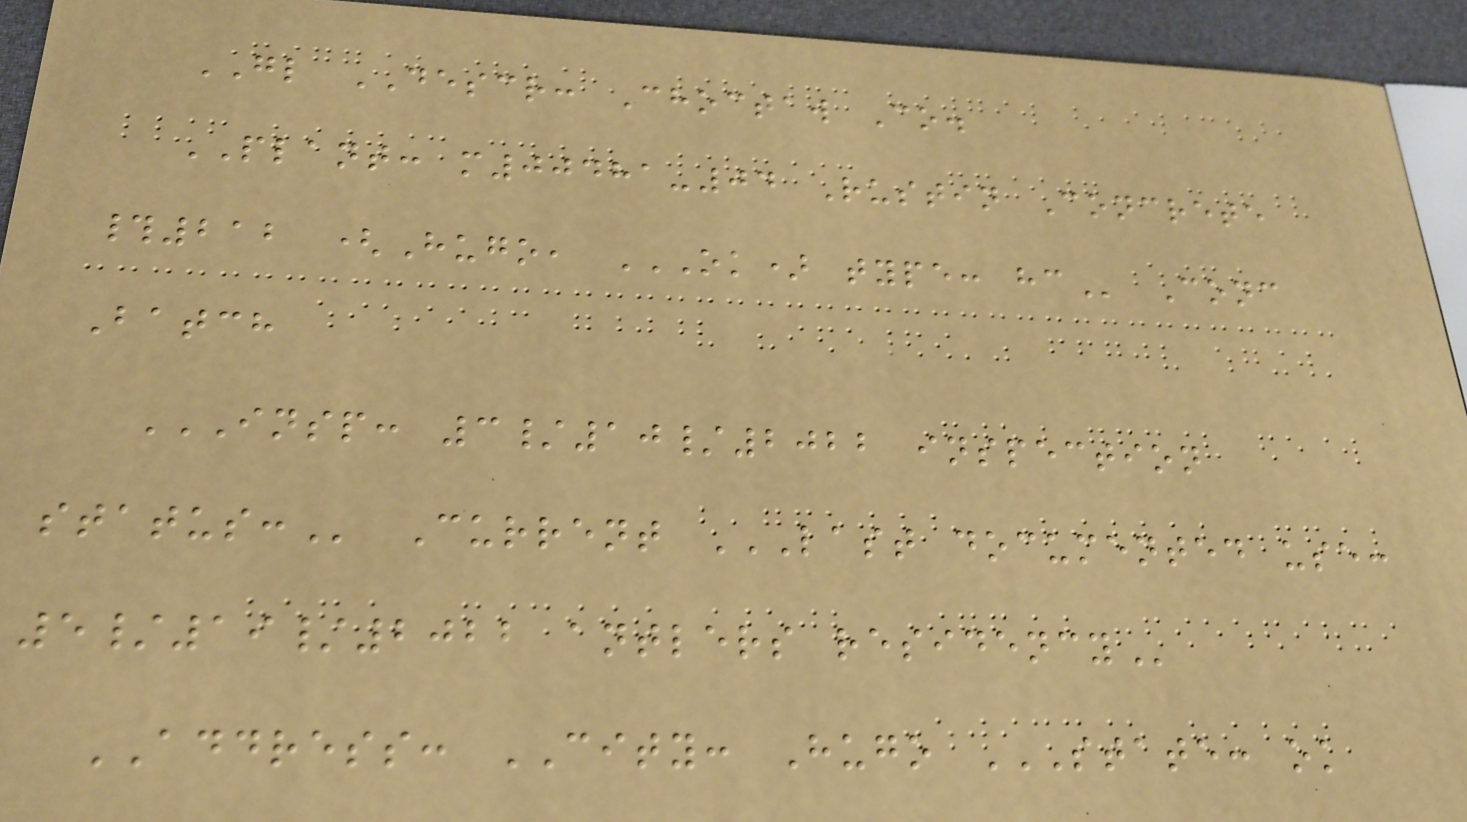GL DESCR: Choctaw Co.
PLANT: m00481-04 Rustin Concrete
#212 (Hugo, OK) TYPE: HC Conc
Batch
INSP: 3/10/2022 INSPECTION
STATUS: Current LAST DOCUMENTED USE:
5/19/2022 ANTLERS RESIDENCY
ADDRESS: CITY: Hugo STATE: OK
